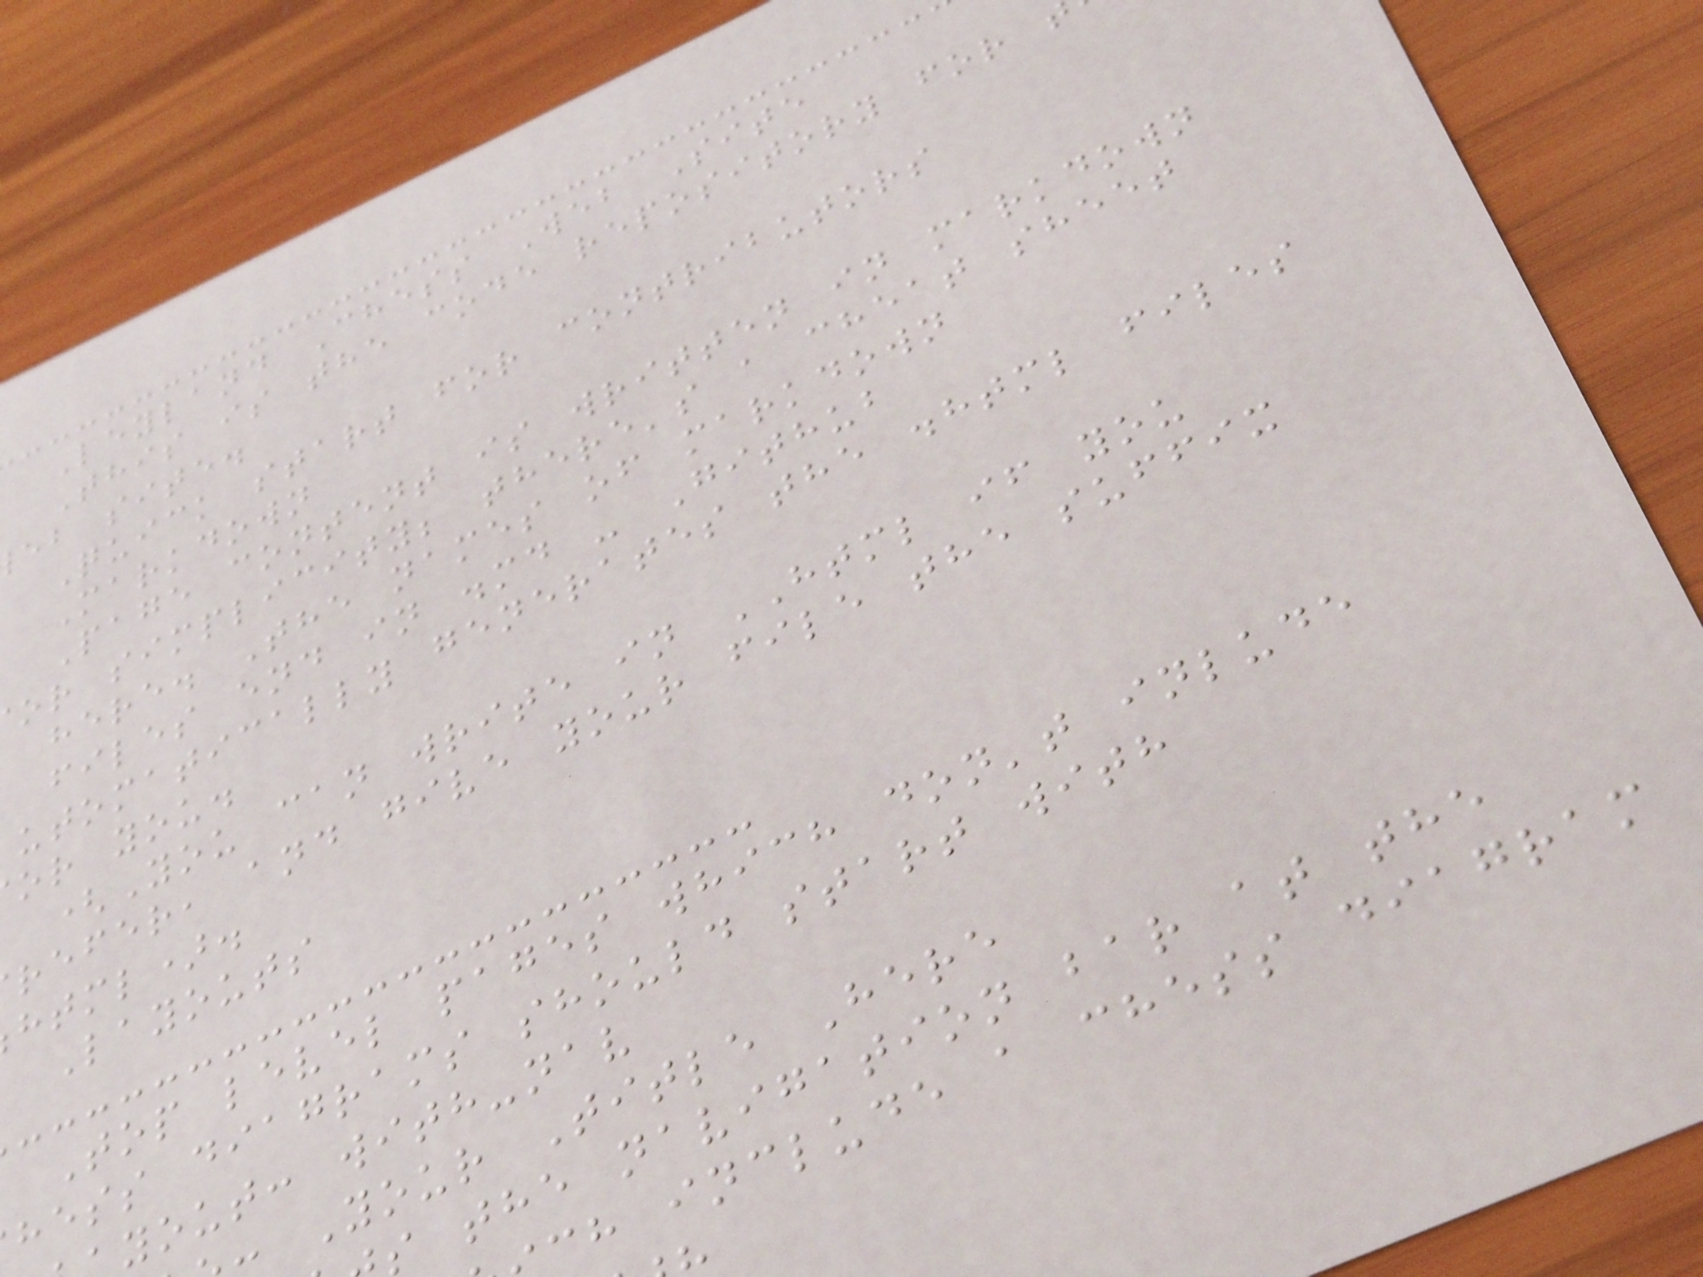Leyland Chess Web Site
This is the code repository for
eb site.
Quick start for contributors
Markdown
Page content is written in markdown
or simplicity; there's a cheat sheet
here. The names of markdown
files end in .md - Github
utomatically generates the .html files
or you.
(You can write in HTML if you
refer, and give your file the suffix
html).
Layouts
Top level pages which don't inlude
hess diagrams should start with
yout: with-nav
Your Title Here
the navigation bar at the
ch include a chess diagram
